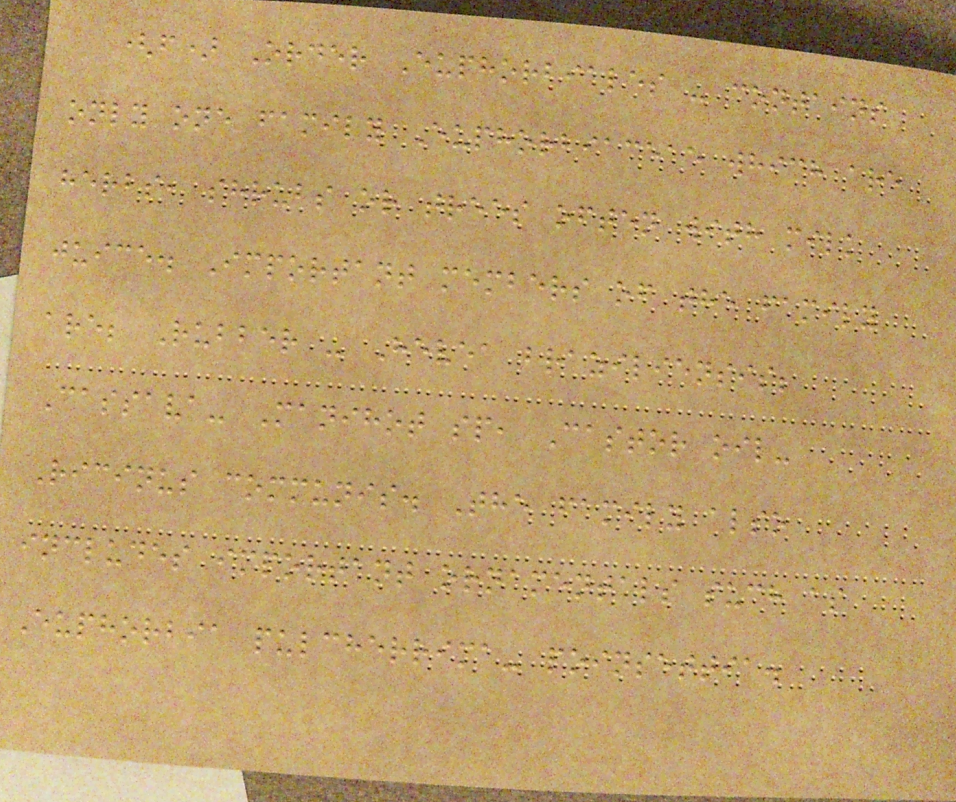(f) Order Euphorbiales - contains
only one family Euphorbiaceae which are
herbs, shrubs or trees often with milk
juice. Important members of the family
are; Rubber - Hevea braziliensis;
Cassava- Manihot sp, Castor oil-
Ricinus communis. The family also
includes important ornamentals such as
Euphorbia pulcherrima- poinsettia.
